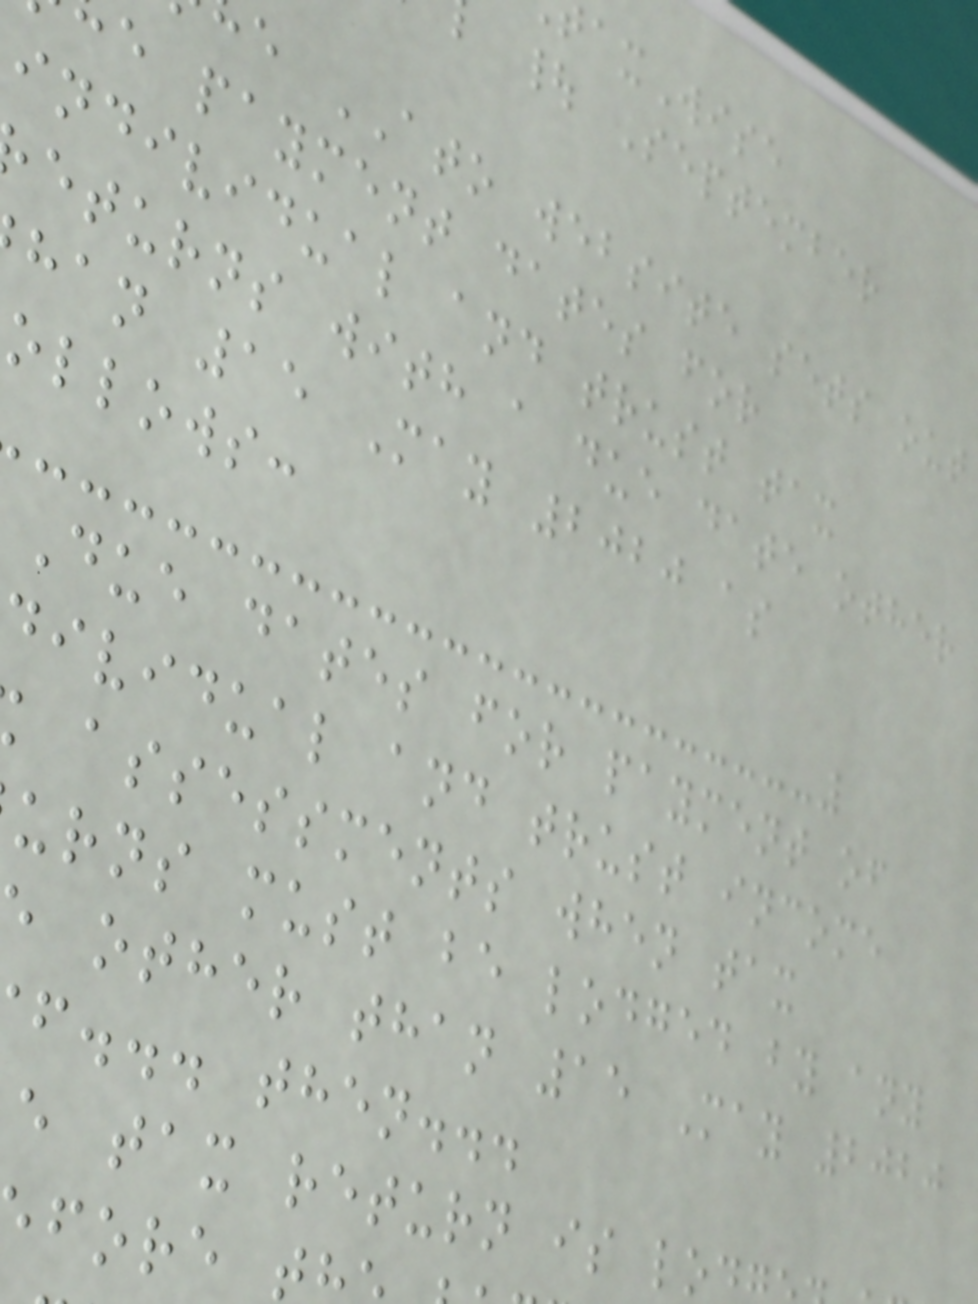axWise
| September
e ATO website sets out
e payment dates for
individual and trust tax
eturns with a due date other
han 15 May 2020 as
ollows:
Due dates for payment of
ividual and trust income
assessments when tax
urns must be lodged by any
other than 15 May 2020
f... then...
e tax return is lo
